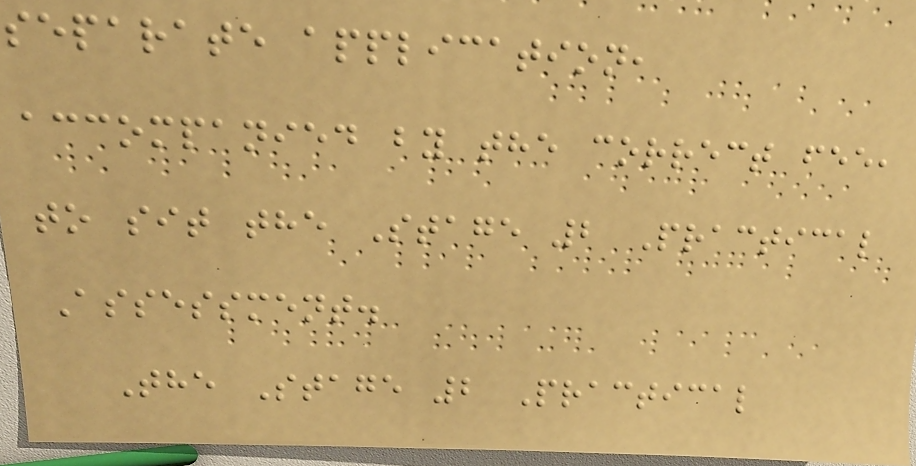separate application,
accompanied by the correct fee,
to sit the Stage 2 Practical
Assessment.
The Stage 2 Practical
